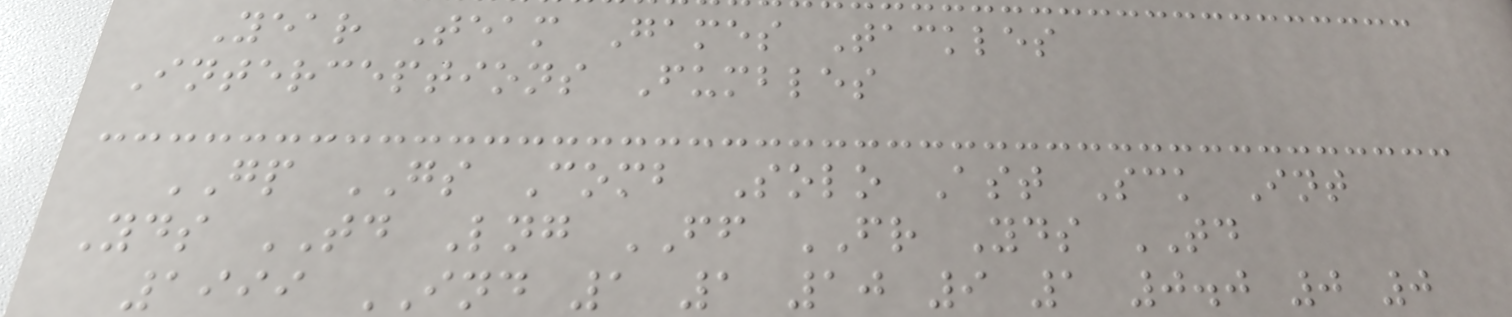Year Team Games Tackles
Interceptions Fumbles
GP GS Comb Solo Ast Sck Int
Yds TD Lng FF FR Yds TD
1999 IND 1 1 10 9 1 0.0 0 0
